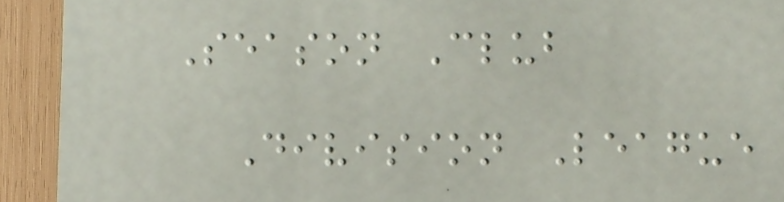Season Club
Division League
